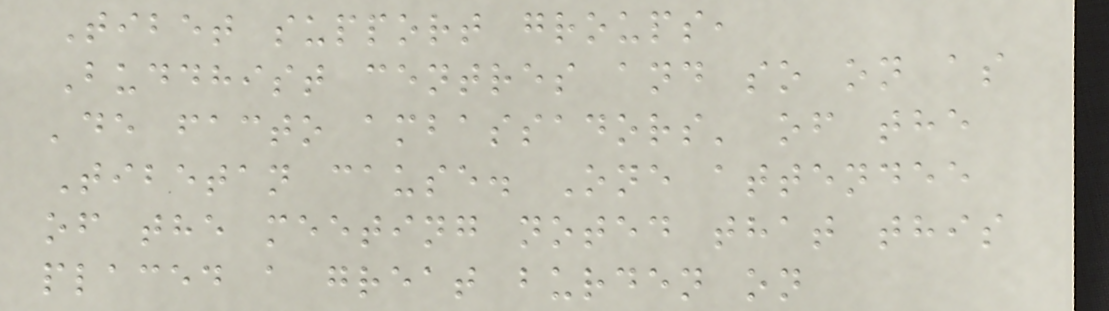Tibet support groups,
Buddhist centres and so on as
'de facto ambassadors' of the
Tibetan cause. One attendee
of the meeting noted that this
placed a great burden on
